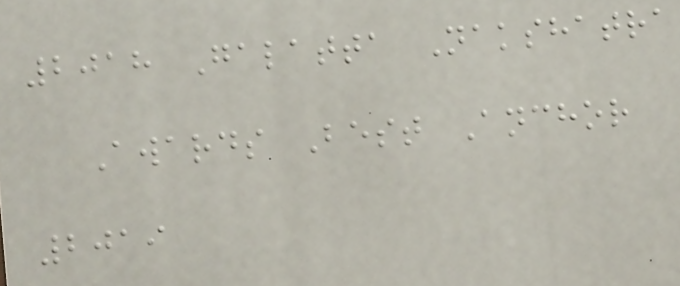2018 Galatta Nakshatra
Awards Best Anchor
2019
